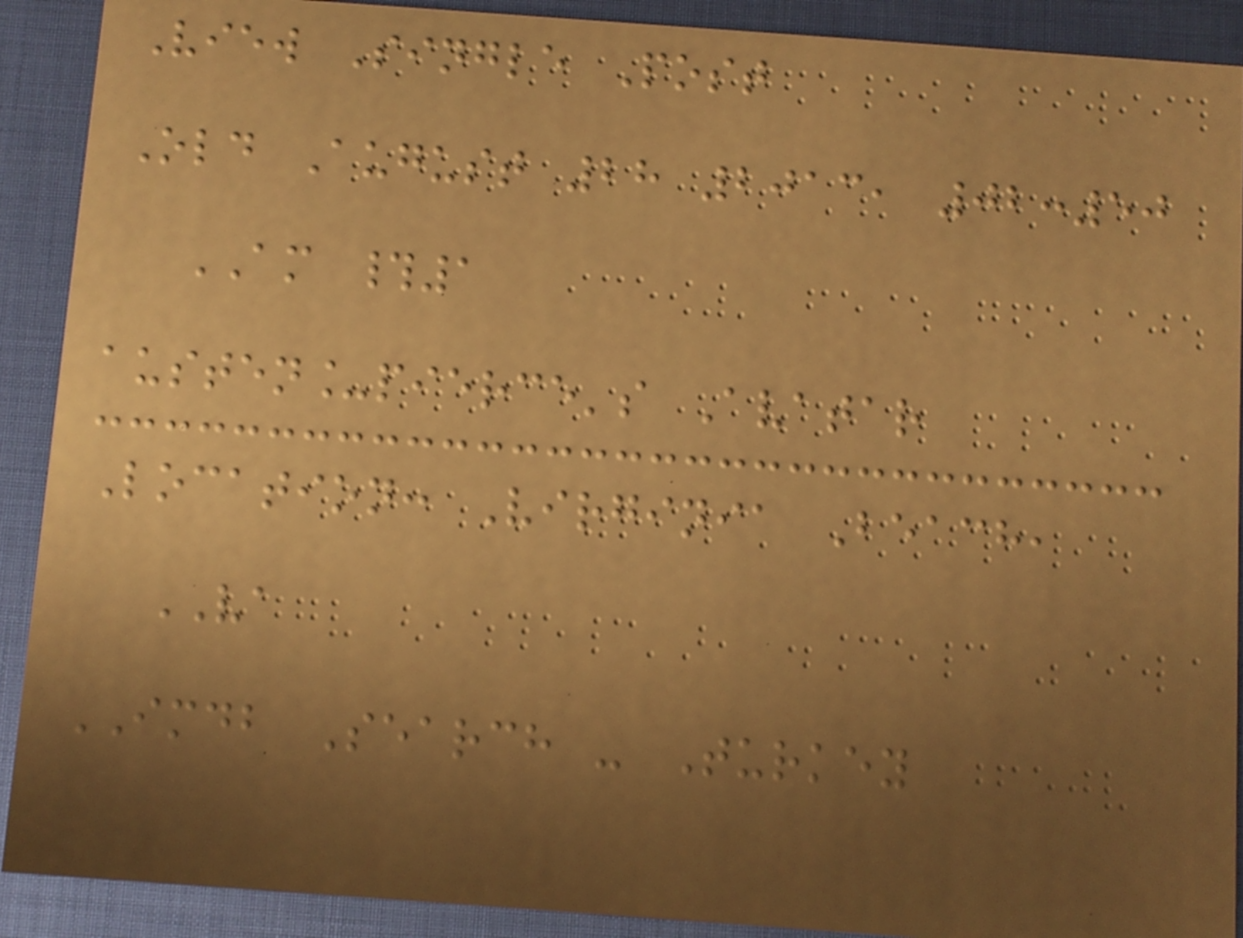View Single Post
Old August 28 2013, 02:50
AM #1
austen_pierce's Avatar
Location: Virginia Beach,
VA
IMDB Search - Turkey
